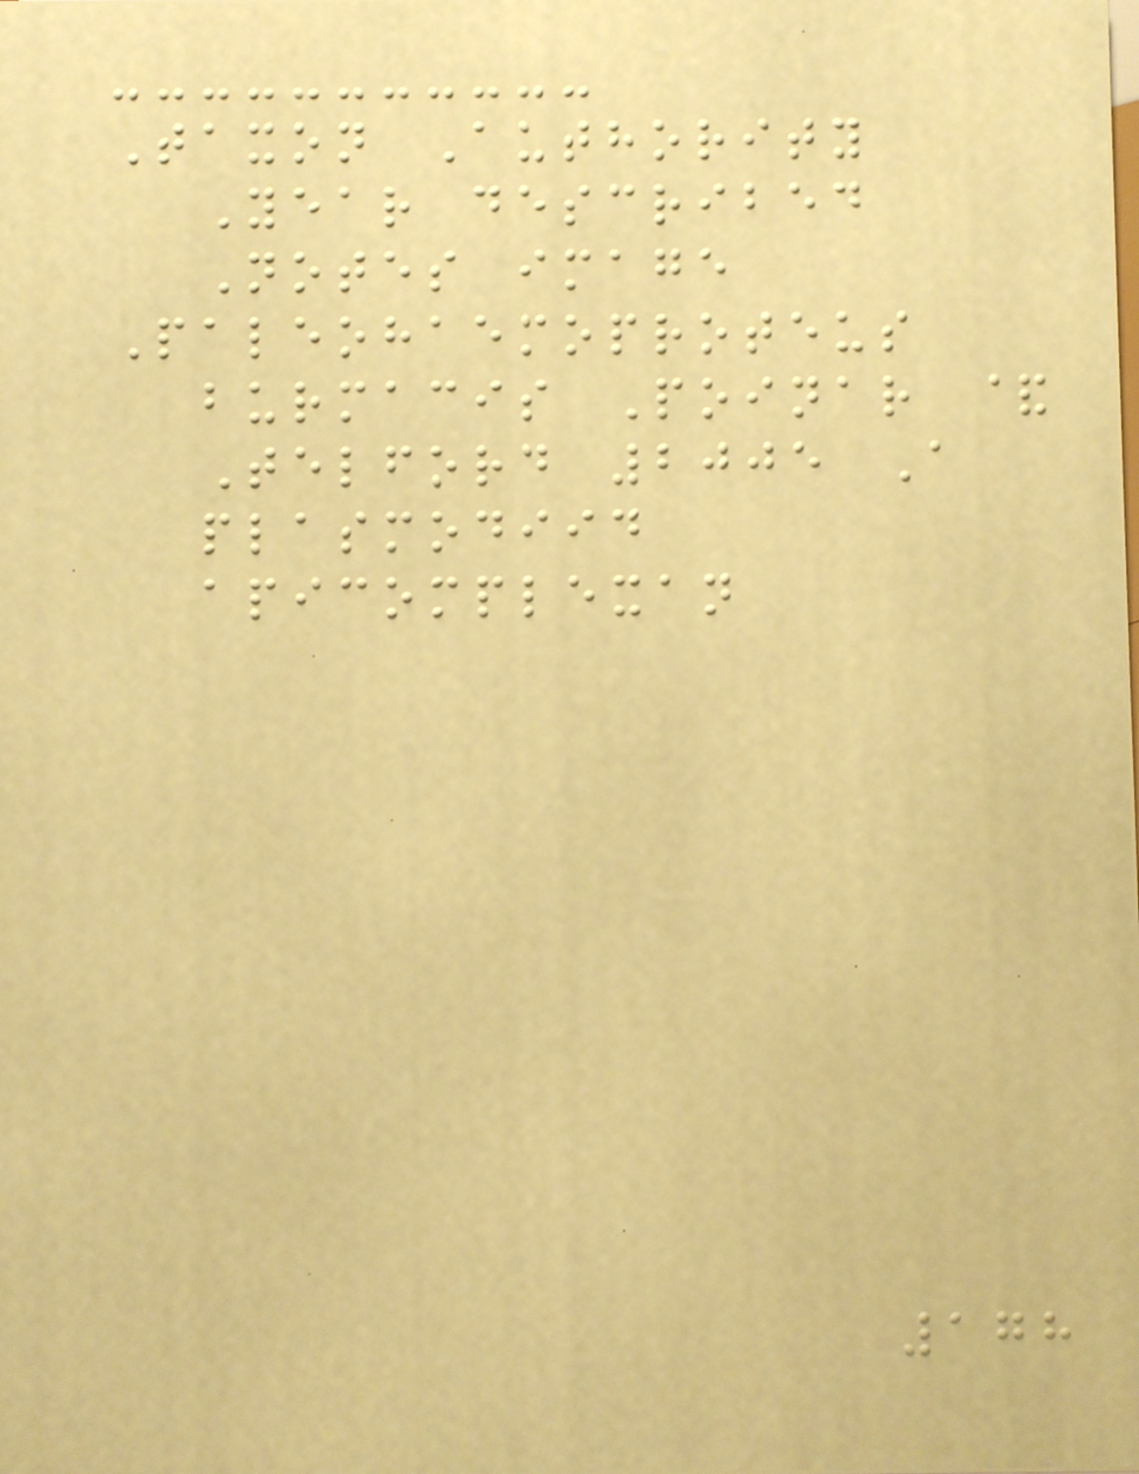Taxon Authority
Year described
Notes image
Paleohaemoproteus
burmacis Poinar &
Telford 2005 A
plasmodiid
apicomplexan
178
